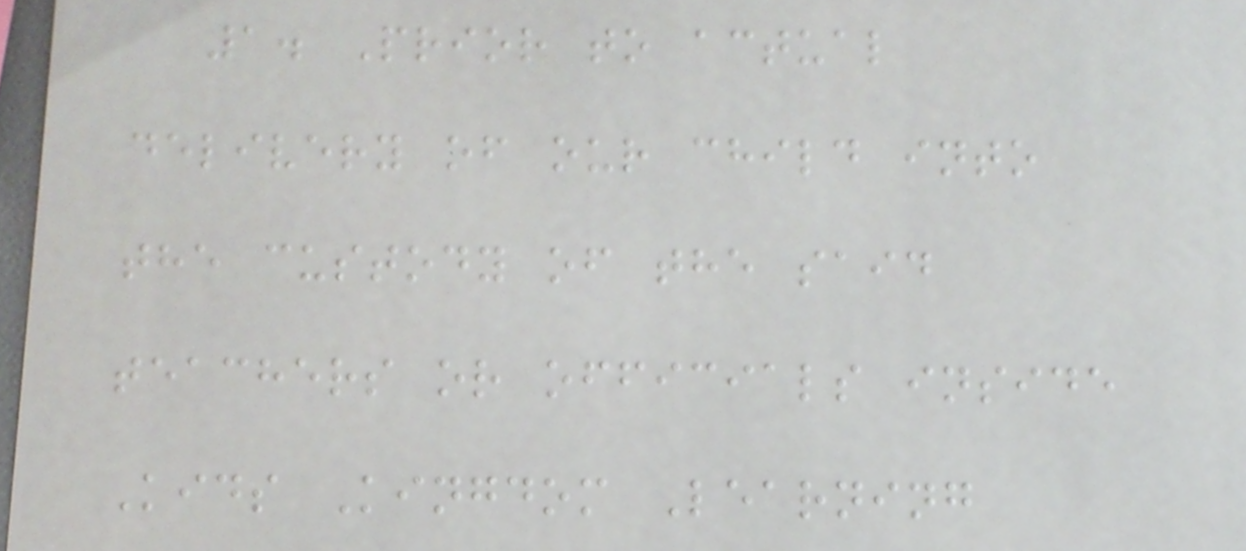1. Prior to actual
delivery of our child into
the custody of the said
teachers or officials inside
Kids Kingdom Learning
